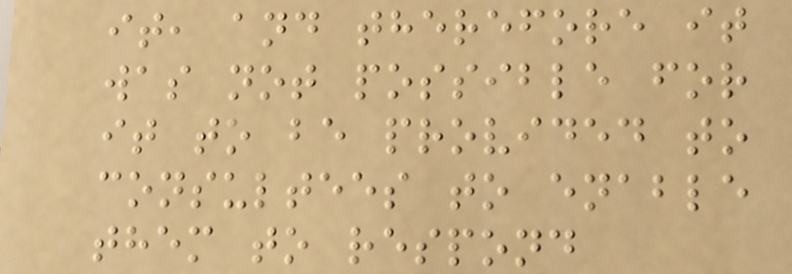it, and therefore it
was not possible for
it to be provided to
consultees to enable
them to respond
